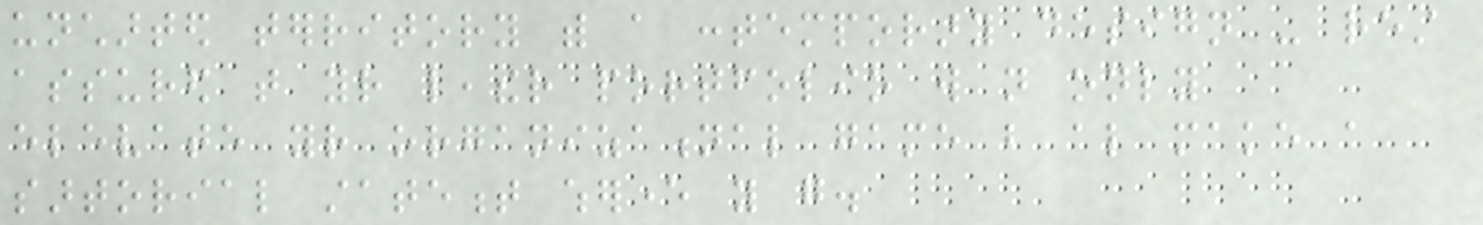uncharted territory with a contemporary design - rest
assured that your leather portfolio will not only
elevate your organizational game but also make a
sartorial statement wherever you go.
